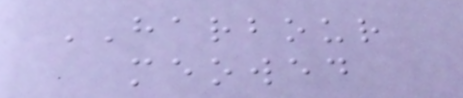HARBOUR
meowed
